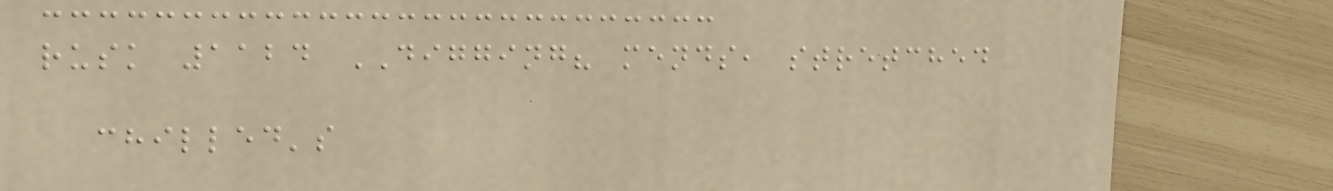rusk 1124 DIGGING? mends, stretched
chilled's
